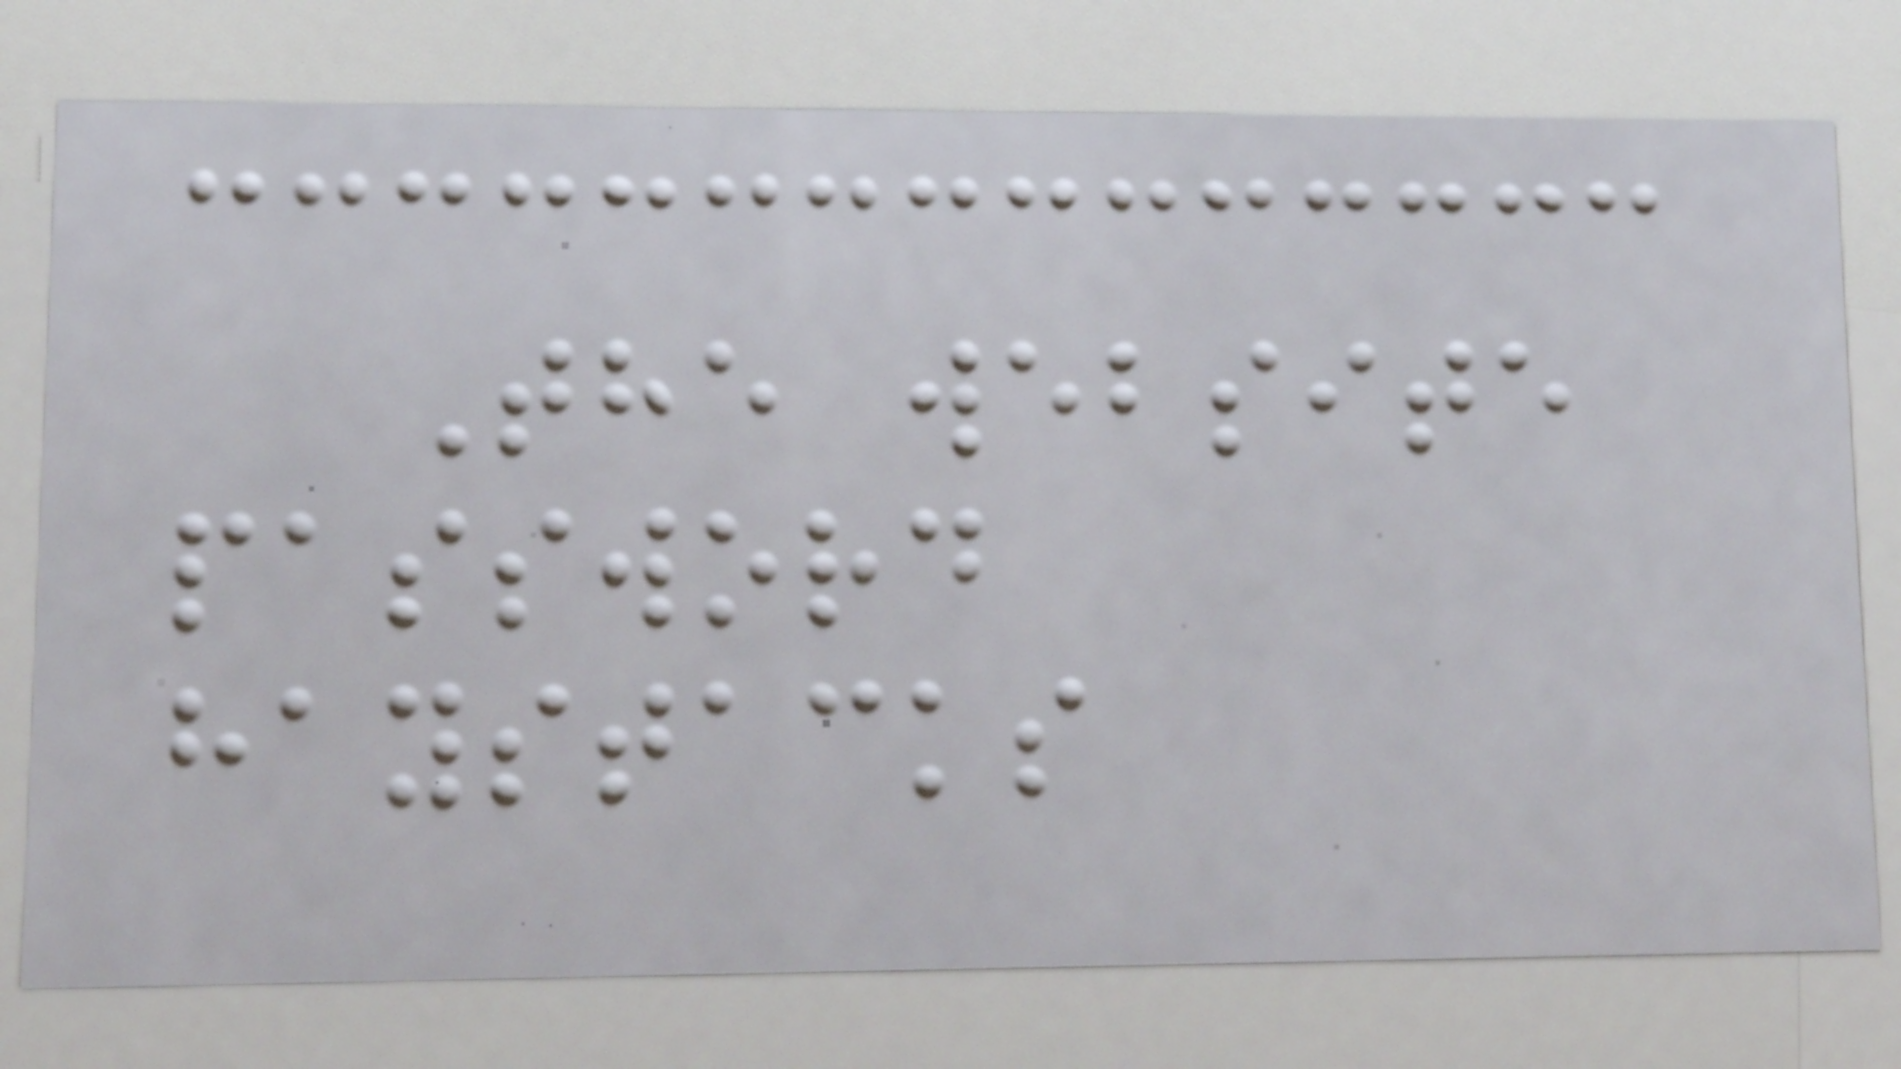The website
password
haystacks
